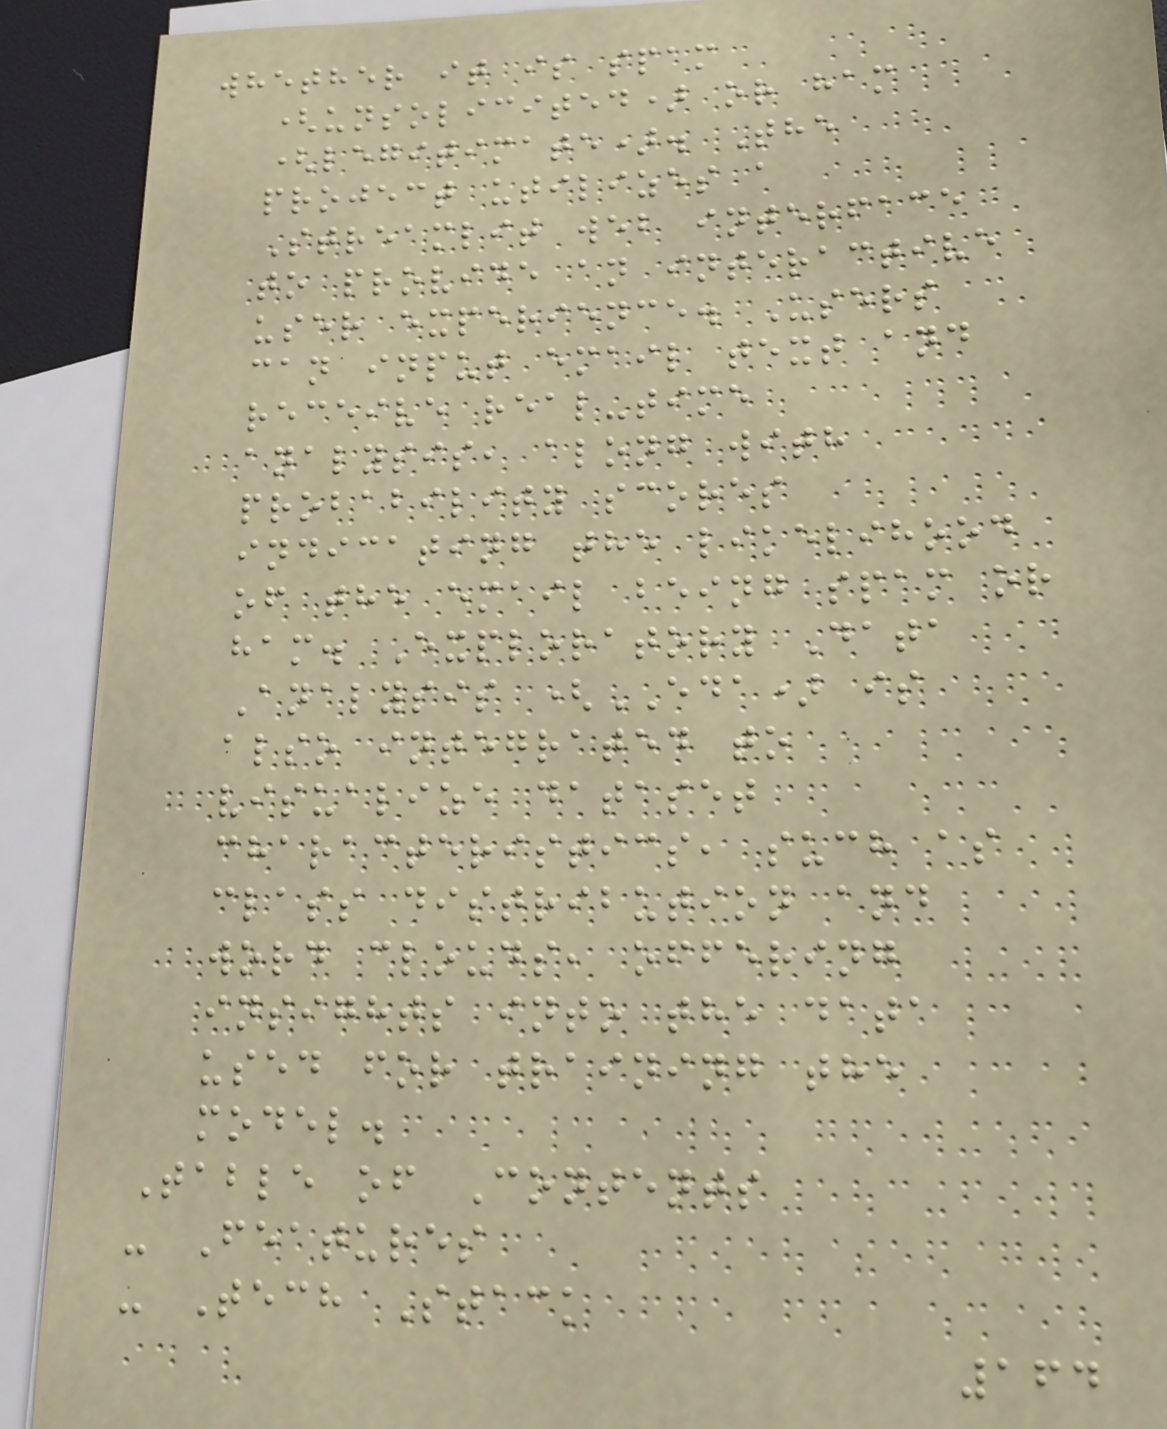whether it is spam
(unsolicited) or ham
(legitimate). The
project utilizes a
Streamlit web interface
to provide an interactive
user experience. Users
can input email text and
receive real-time
analysis, along with
probability scores
indicating the likelihood
of the email being spam or
ham. Exploratory Data
Analysis (EDA) is
also integrated to
visualize dataset
characteristics, such as
class distribution and
word clouds, offering
insights into the data
used for training the
model.
Table of Contents
- Features
- Tech Stack
164
